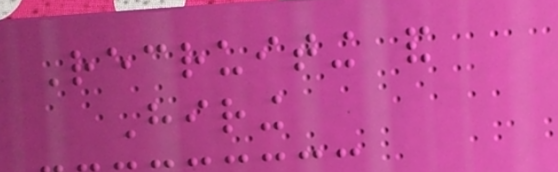Recruiting and
Hiring
